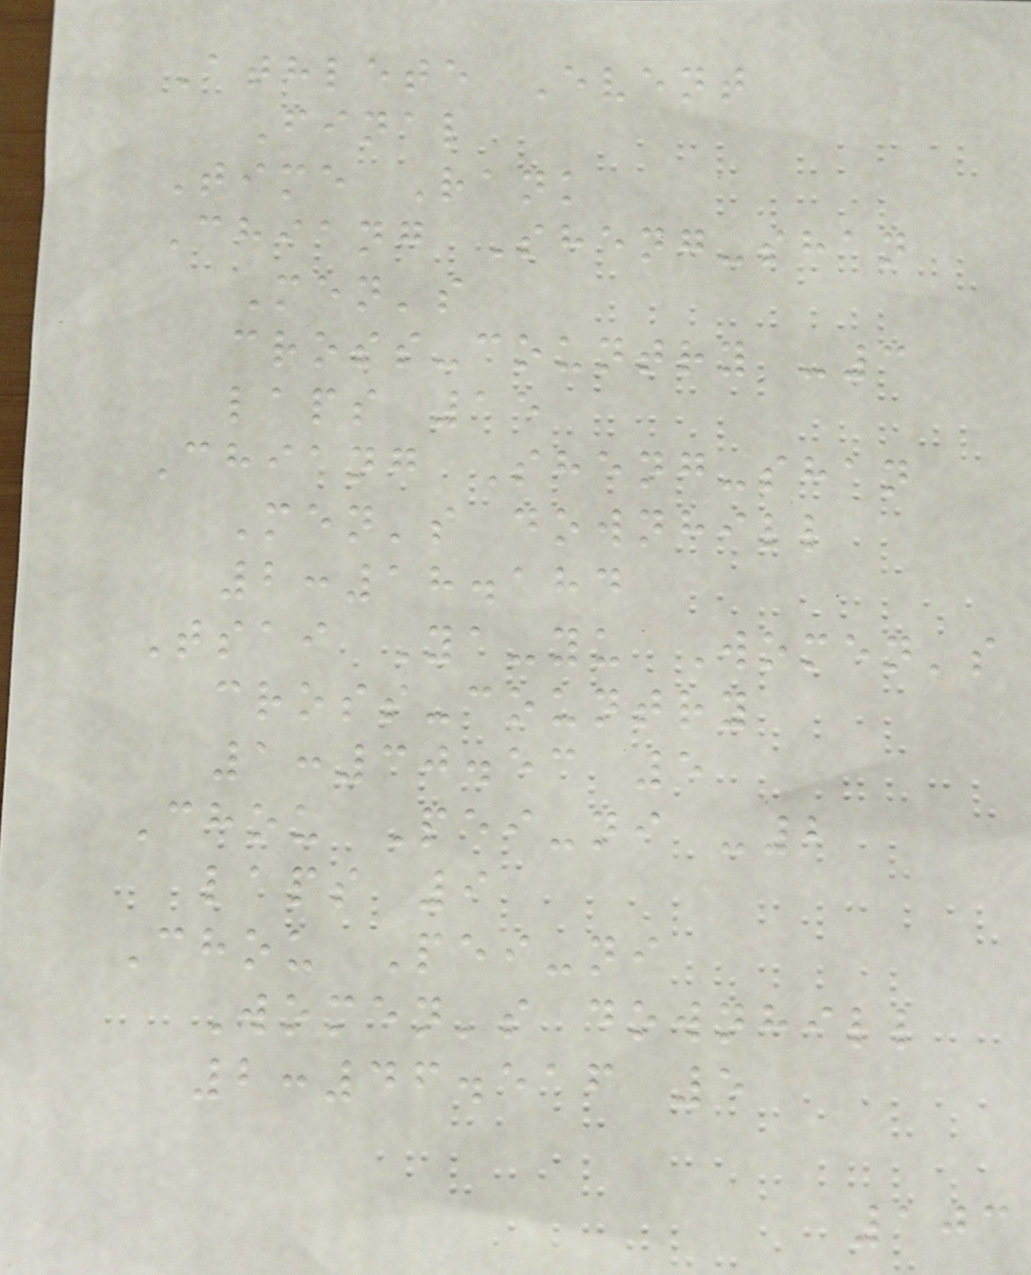Athlete Event
Final
Time Rank
Chiang Sheng-shan
Men's
cross-country -3
laps 15
Chiang Sheng-shan
Men's downhill
2:18.184
Tsai Ya-yu Women's
cross-country
1:30.53 5
Chou Pei-ni -2
laps 9
Chou Pei-ni
Women's downhill
2:46.516 5
103
